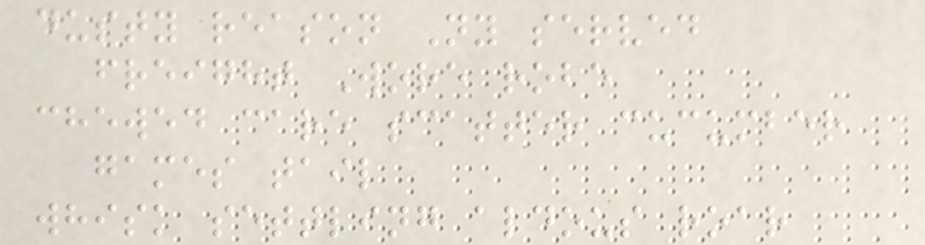dusty reason Ny served
freight Wore robe
chewed care scatter cucumber
games tail
whisk settling aldous roar
